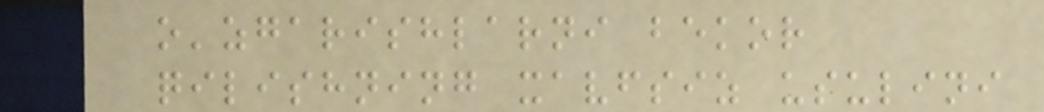o'zgarishlarni bekor
qilishning xavfsiz usulini
